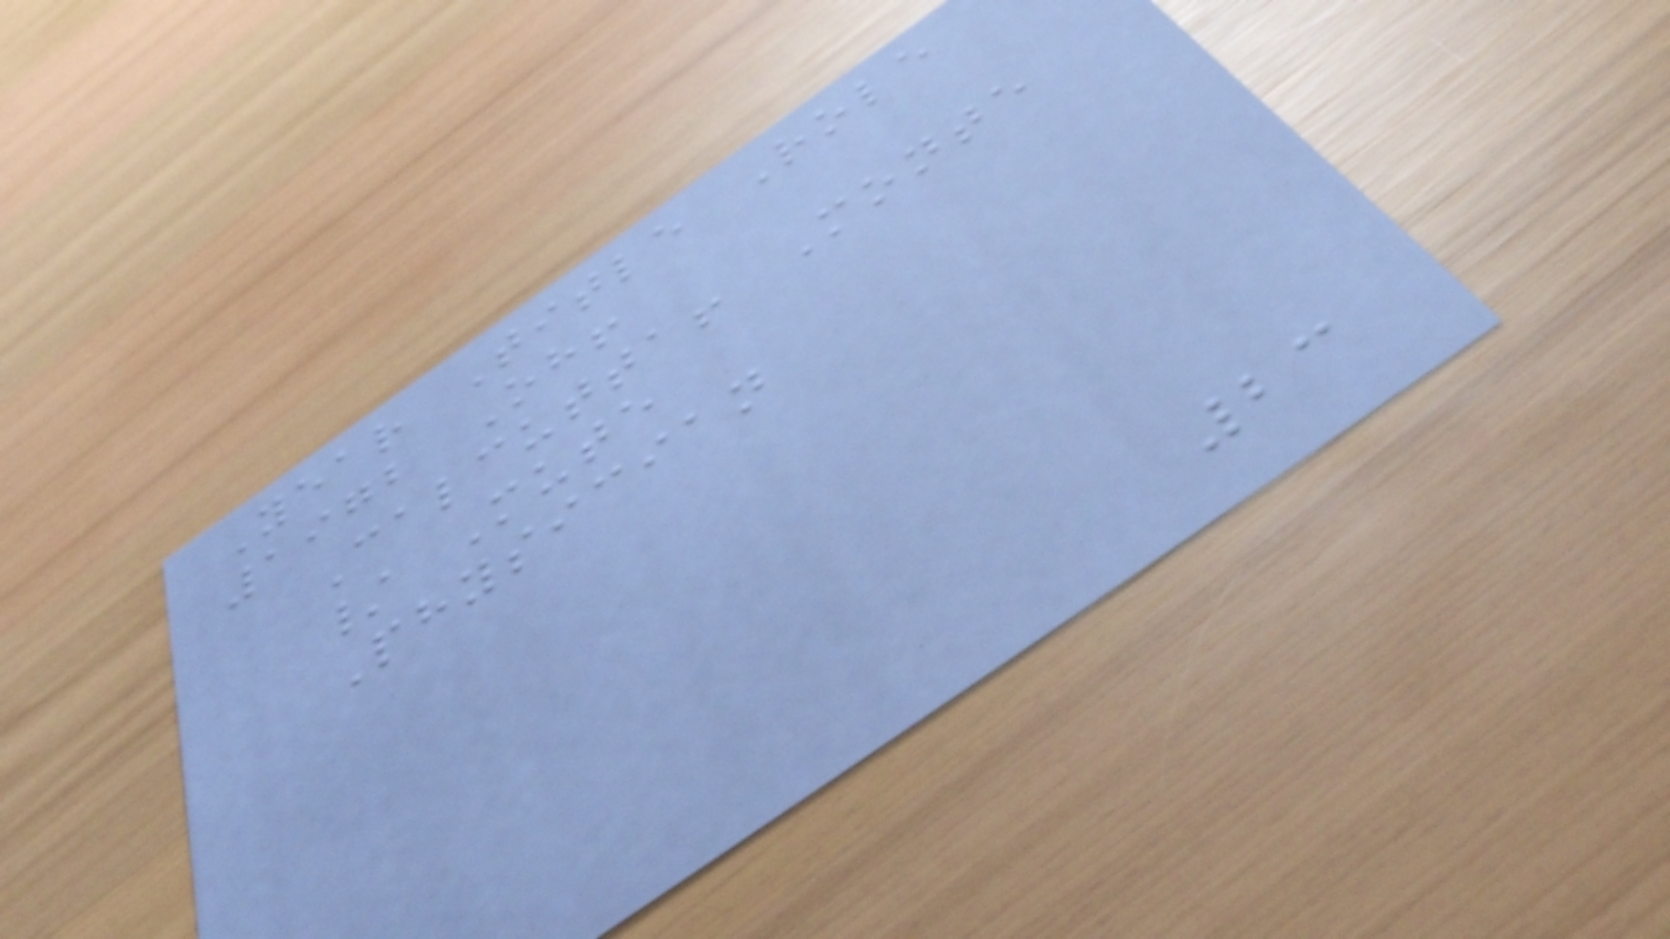Year Title Role
1972 Oh!
Calcutta! Monte
/ Mute
Physician
23
